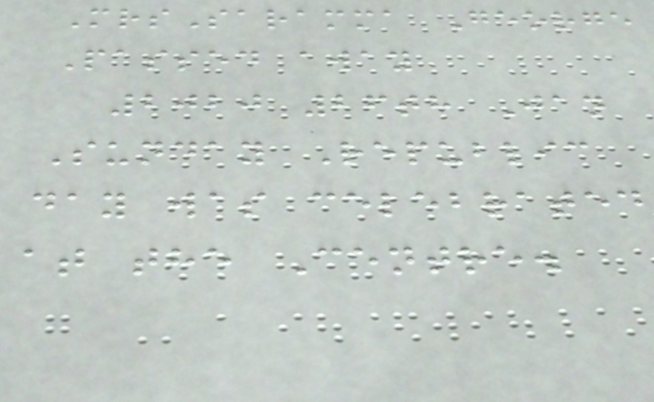MrsSaramma George
Passed away
2020 26th Jan
Sunday Republic
day was celebrated
at the Centre.
